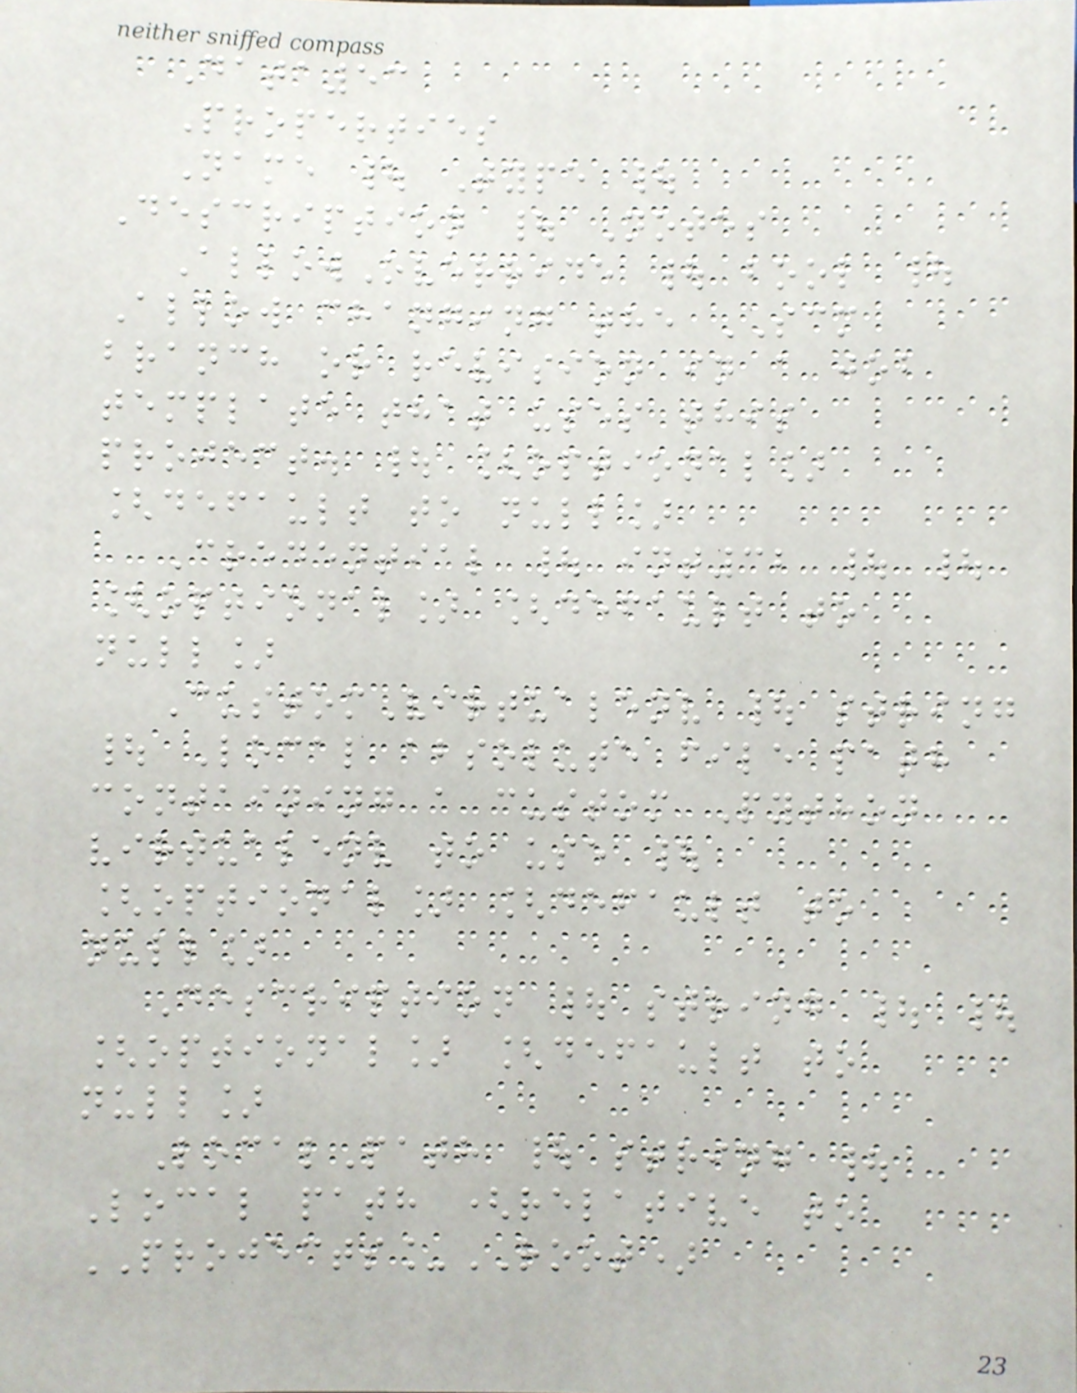Data53
Properties
Name | Type |
Description | Notes
AllowOverride | bool |
Allow changing the SCM
branch or revision in a job
template that uses this
project. | [optional]
[default to null]
Credential | int32 | |
[optional] [default to
null]
CustomVirtualenv | string
| Local absolute file path
containing a custom Python
virtualenv to use |
[optional] [default to
null]
Description | string | |
[optional] [default to
null]
LocalPath | string |
Local path (relative to
PROJECTS_ROOT)
